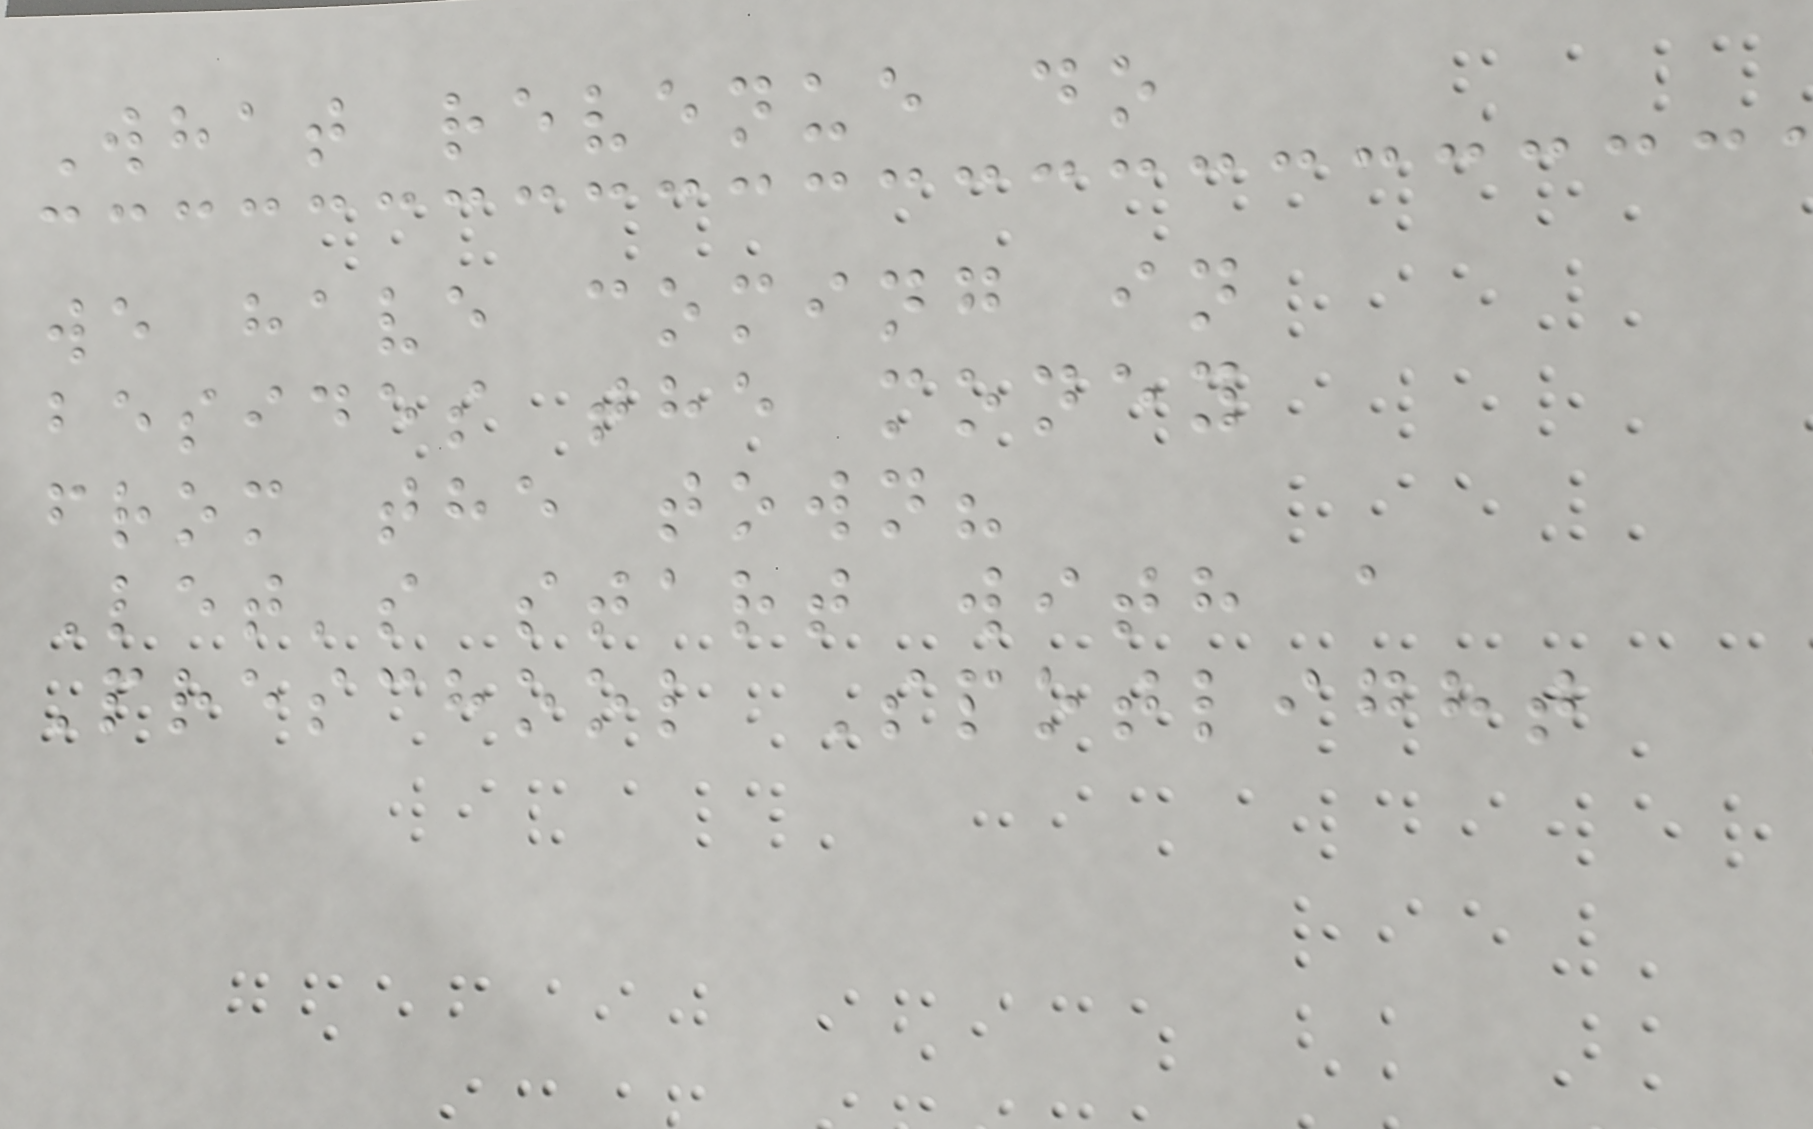What revenue do
we have coming in
besides the money
from the town?
Let's start with a
Preschool Spotlight
